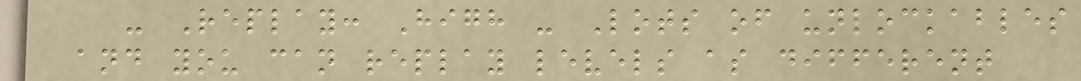- Replay: High - Lots of unlockables
and you can replay levels as different
